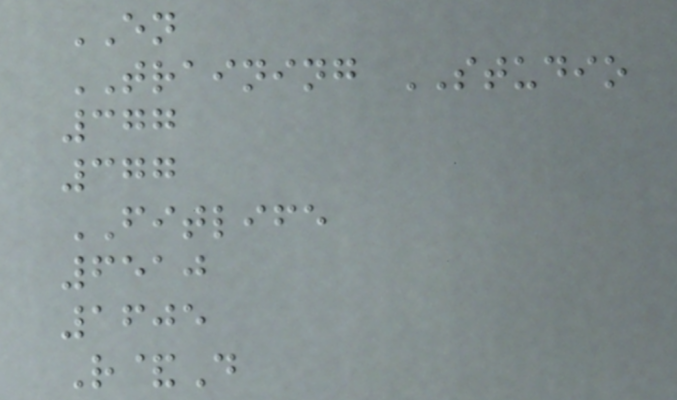EN
TRAINING STUDIO
377
377
FITLIFE
6510
1605
R&D
